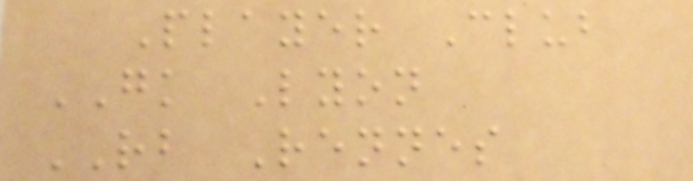Player Club
GK Lyon
RB Rennes
